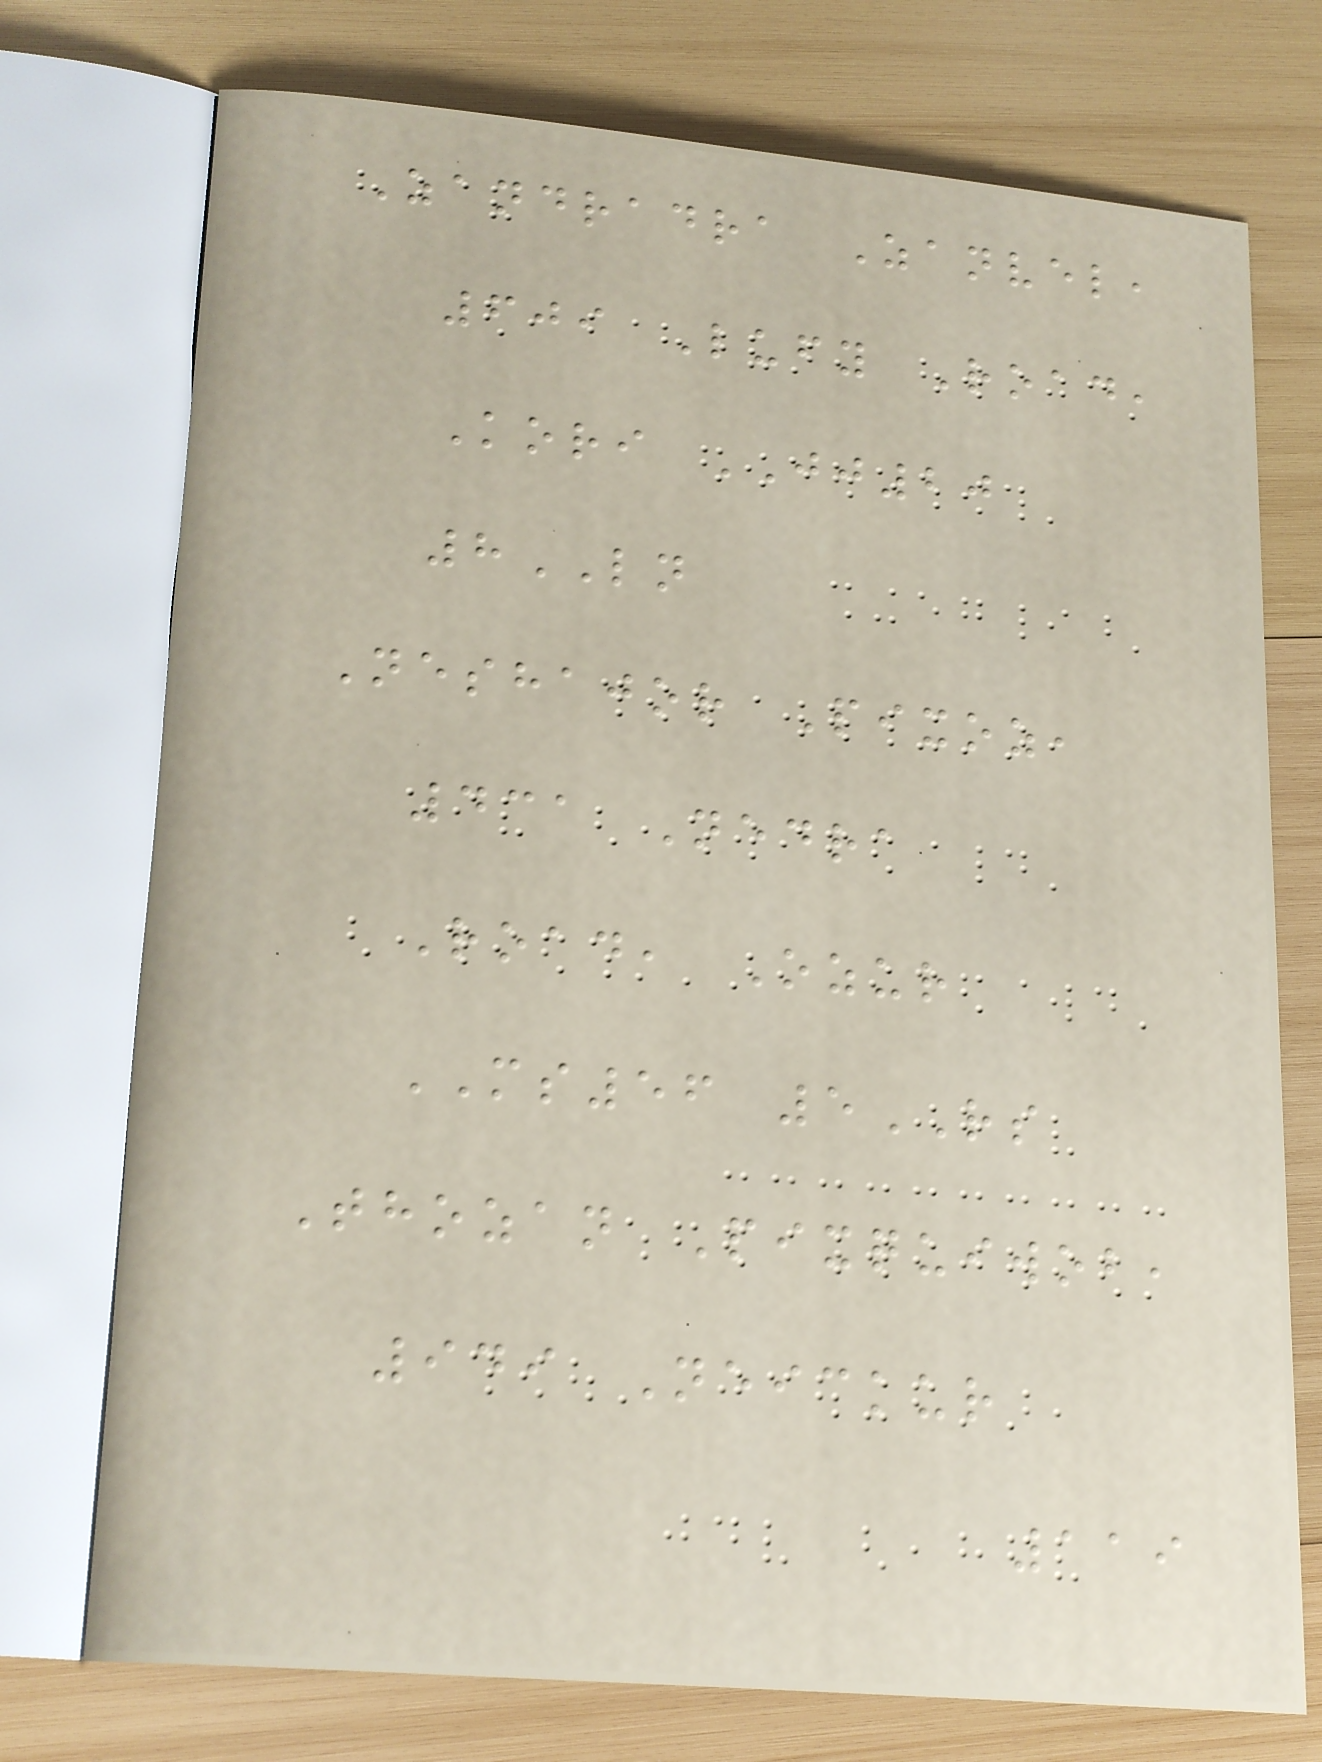Zandradra Zanvel,
609 Lufy Road,
Kori JJ20
8LN
Neshajor Pixoz,
431 Nedra
Road, Ozur
MS56 5RS
Thozan Pixquiwob,
949 Neickur
119
